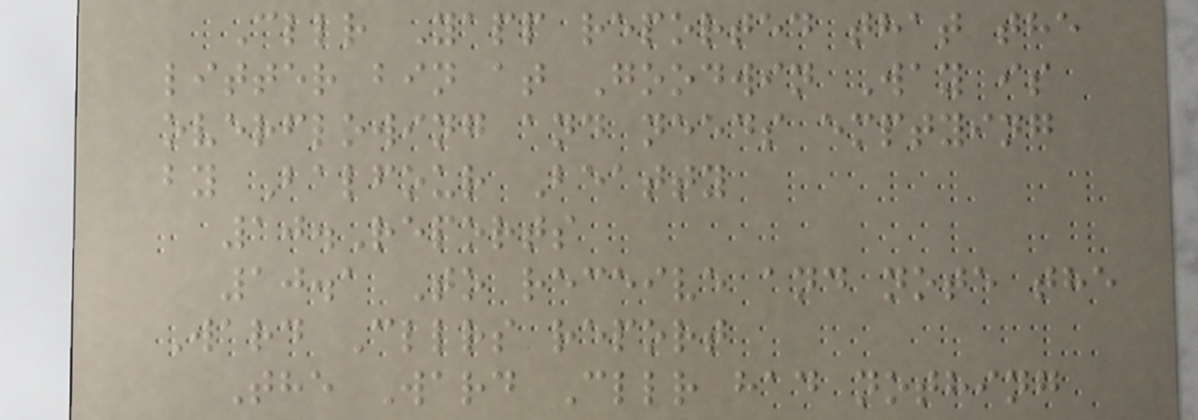Cllr Yapp reported that the
litter bin at Goodwin Way is
overflowing and needs emptying
by Balfour Beatty
10.Reports
10.1 To receive and note the
Ward Cllrs report
The Ward Cllr had nothing
